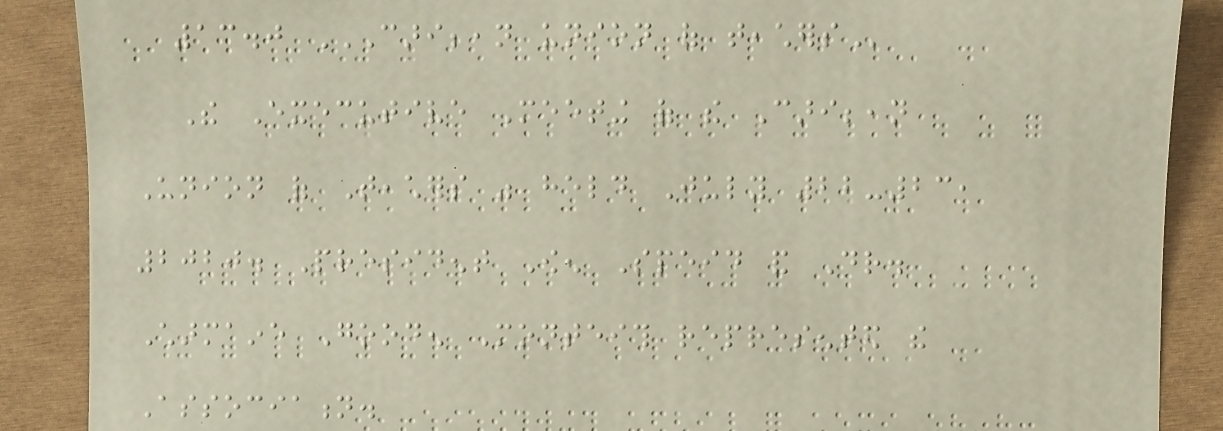13.0 CARIBBEAN UNION OF TEACHERS
The Executive Meeting of the Caribbean
Union of Teachers was held July 22-23,
2020. President Owen Speid and Dr.
Charmaine Gooden Monteith represented the
Association.
